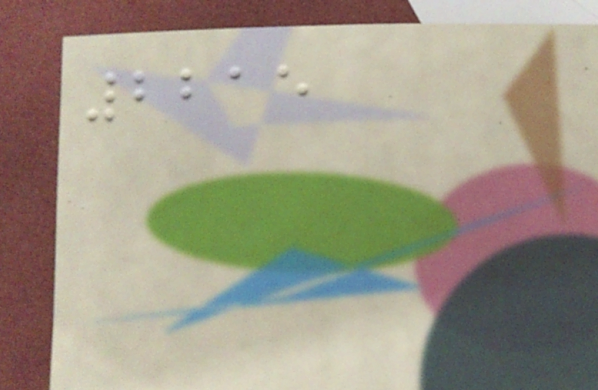2215
